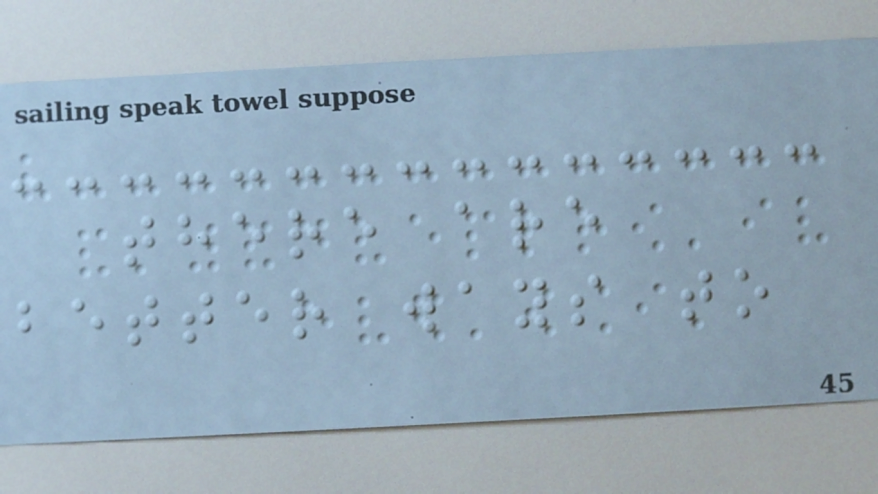there are
better ways to
